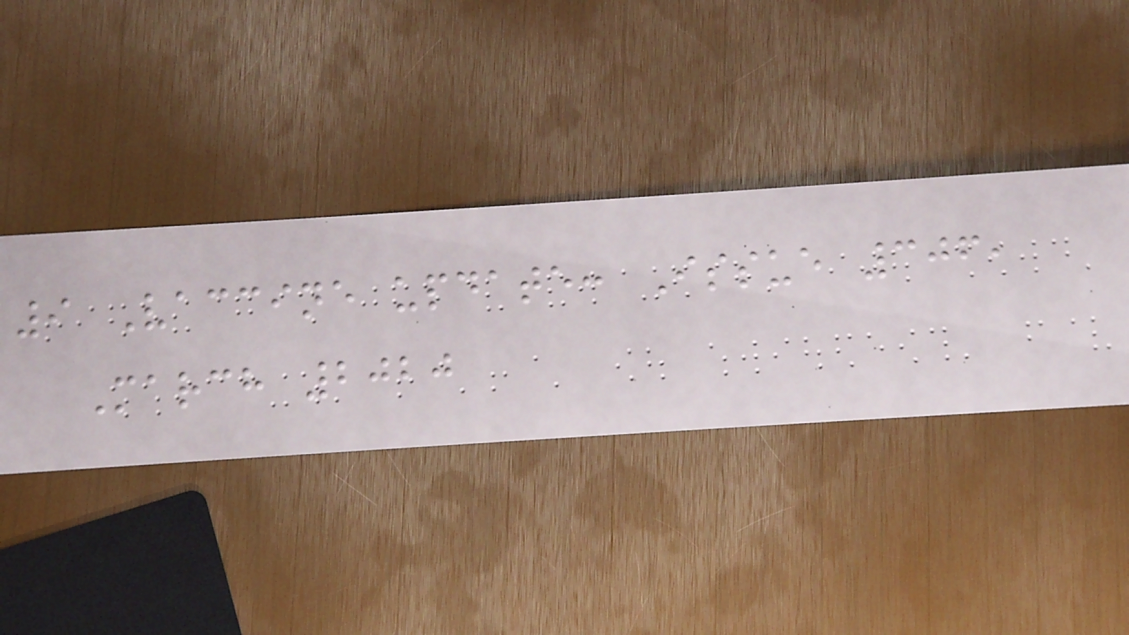9 Vaccine update: Issue 306,
March 2020
